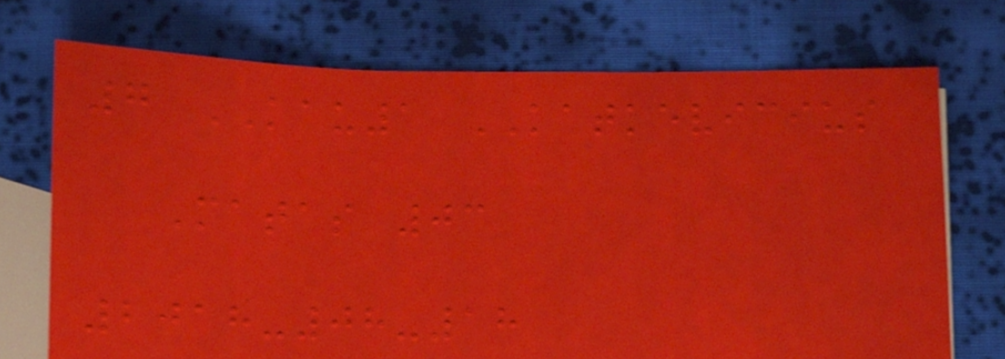7 KAU1 KATKEVICIUS
Matas 03
2018-08-18
